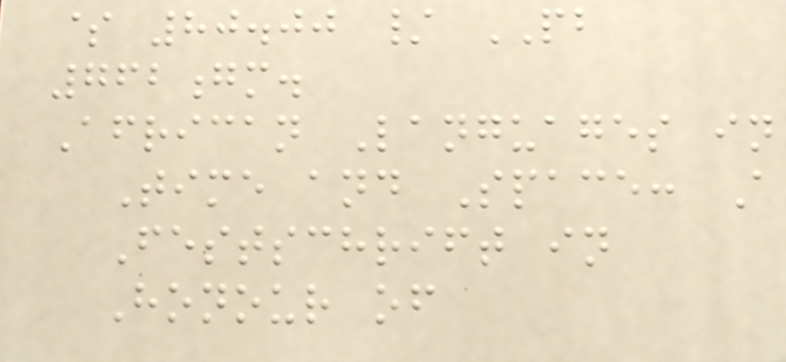$ 80.00 / PB
762gm.
African Languages in
Time and Space: A
Festschrift in
Honour of
